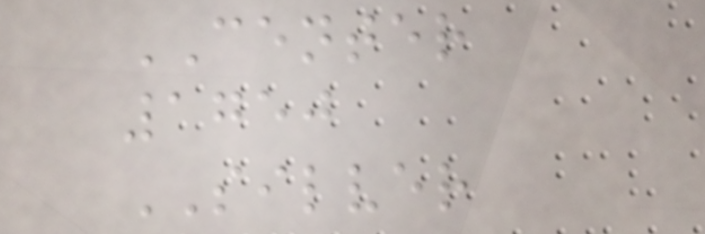CENTER
1750
SILVER
